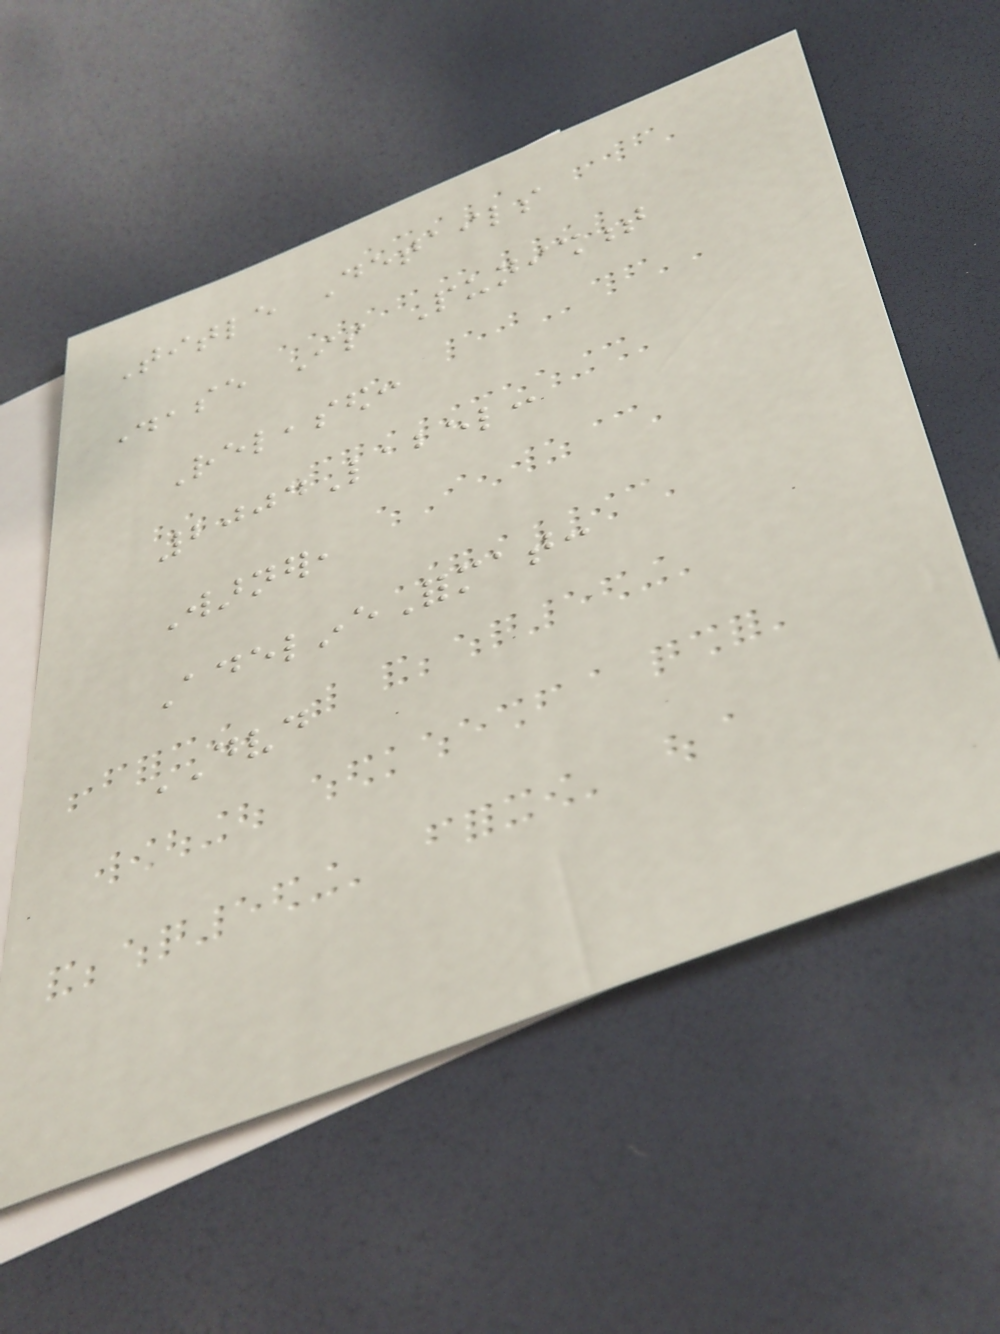Title Details
Disease Is Punishment
Released:
2004Label:
Warner,
AdelineFormat:
DVD
